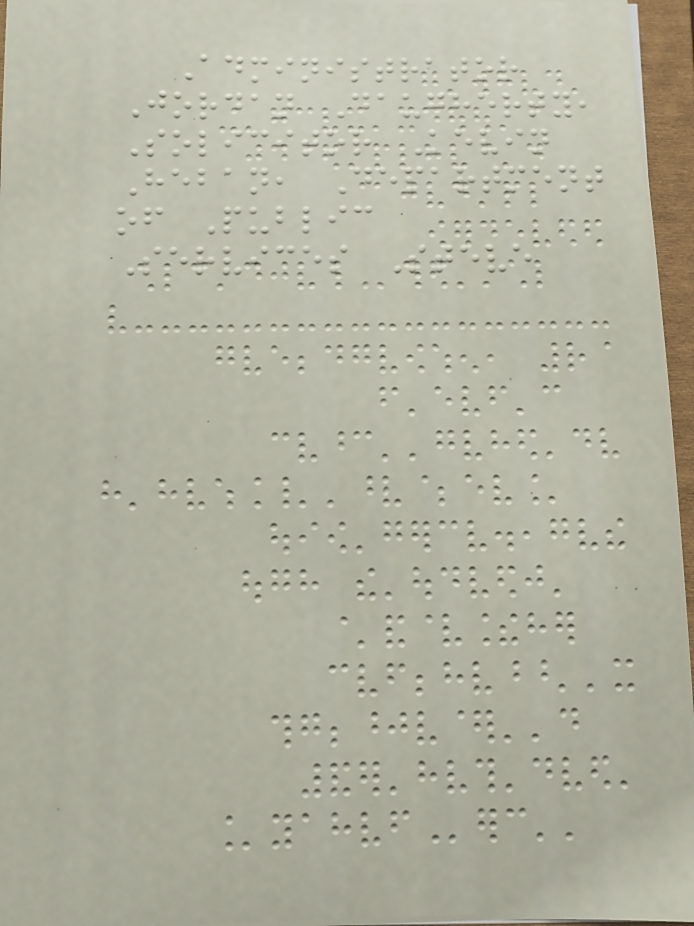Administrator
Jordan Daugherty,
Solicitor Kevin
Heban, Department
of Public
Services Steve
